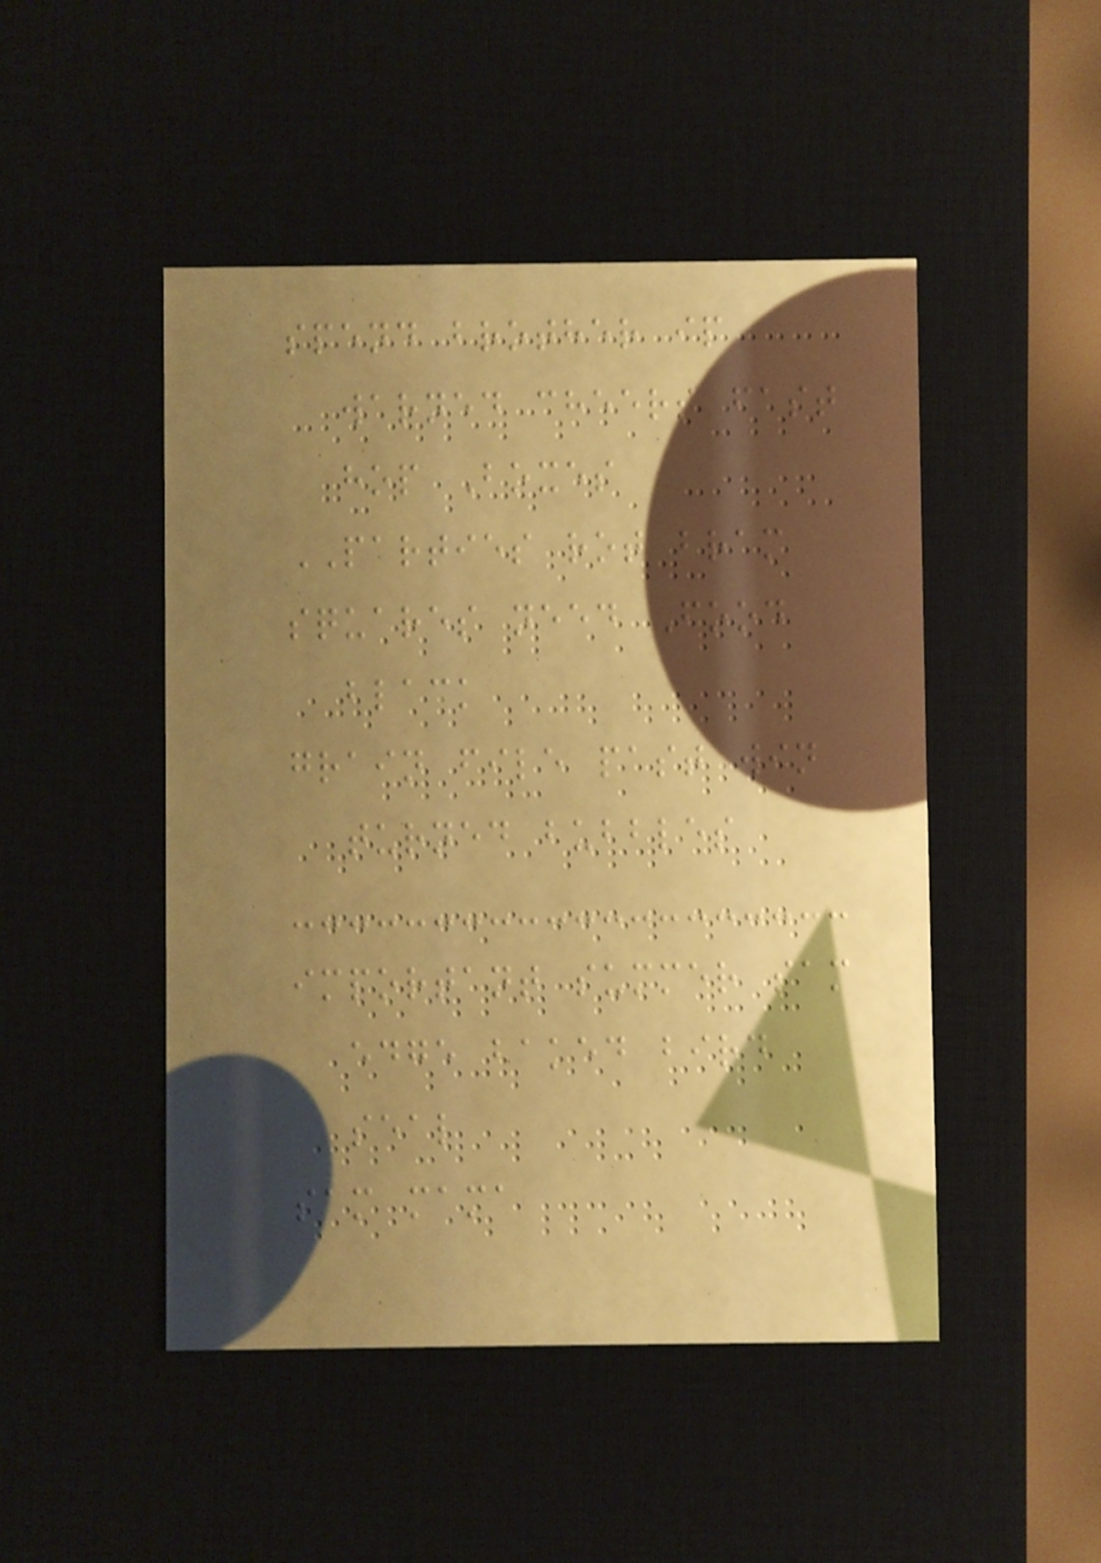spend brother ip
warned cheers fast
hop Boxes
PARTIES rot bram
squares need Food
black
grain file past win
turned bubbles
important summer sam
edge baked bird
seal
sam mama
